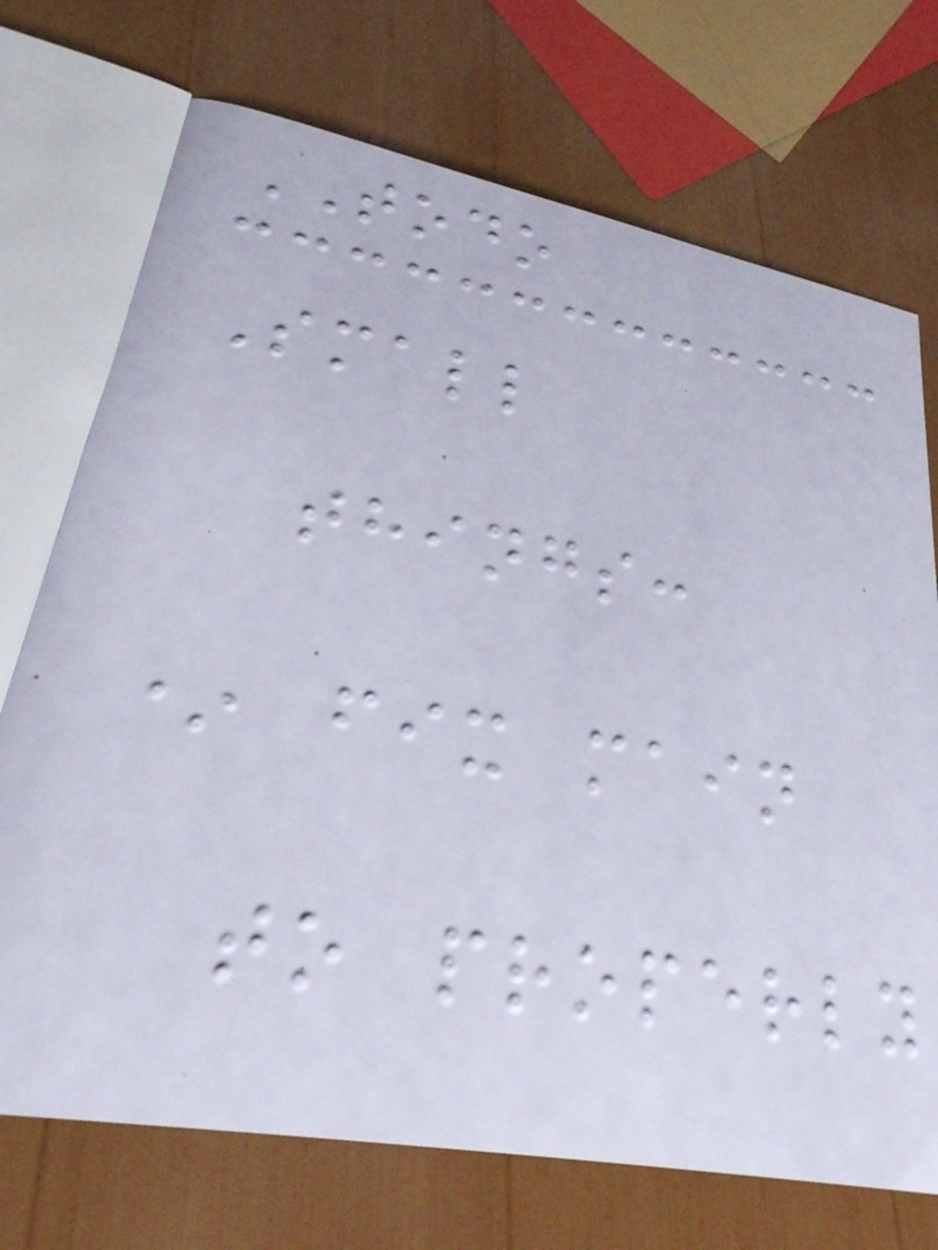TODO
Small
things:
* fix main
to properly
